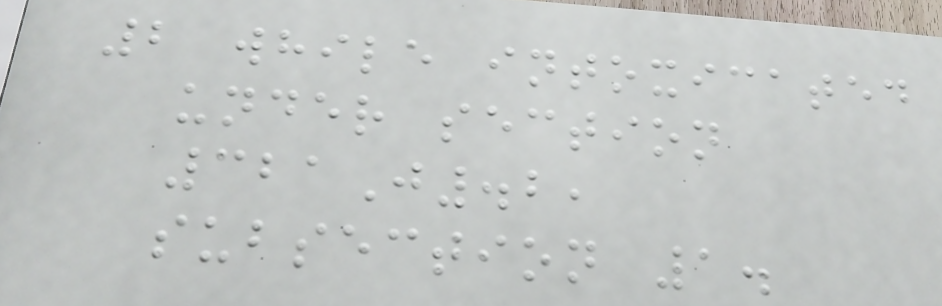2 while intoxicated
under section
321J.2,
subsection 1.
